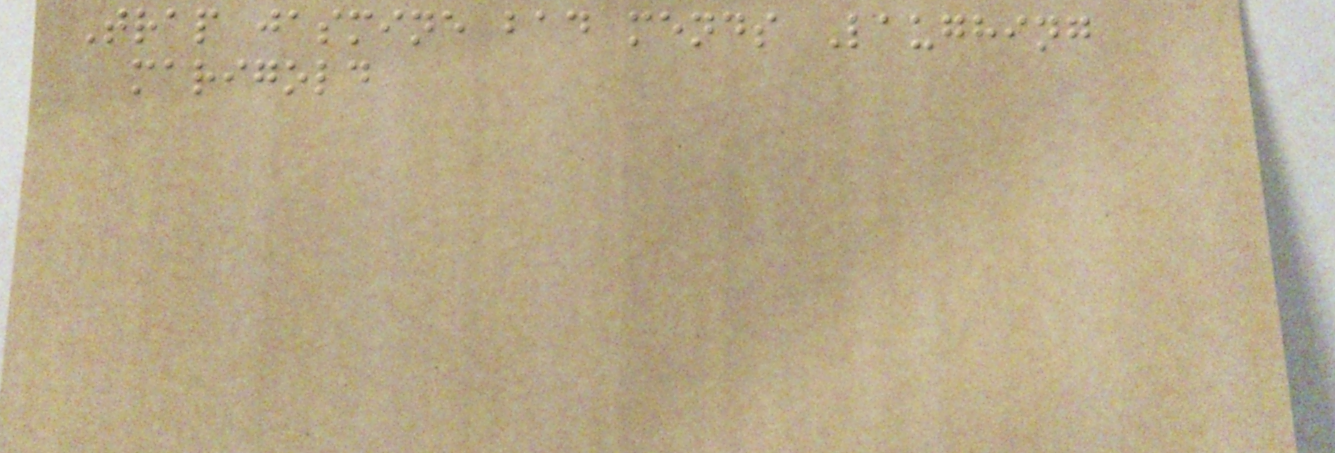Trap jasmine bad mends Laughing
marigold
